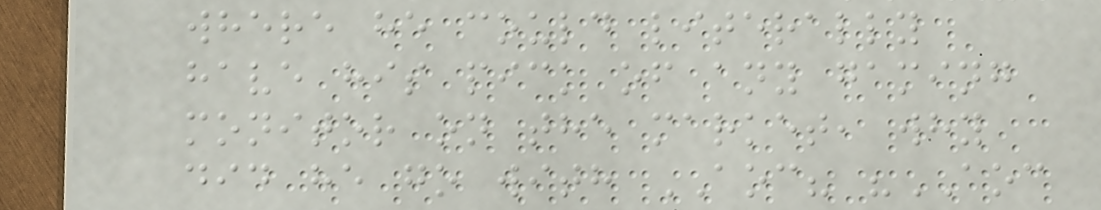where he could literally
have his pick of any gaming
monitor on the market, why
did he go with AOC? "AOC
